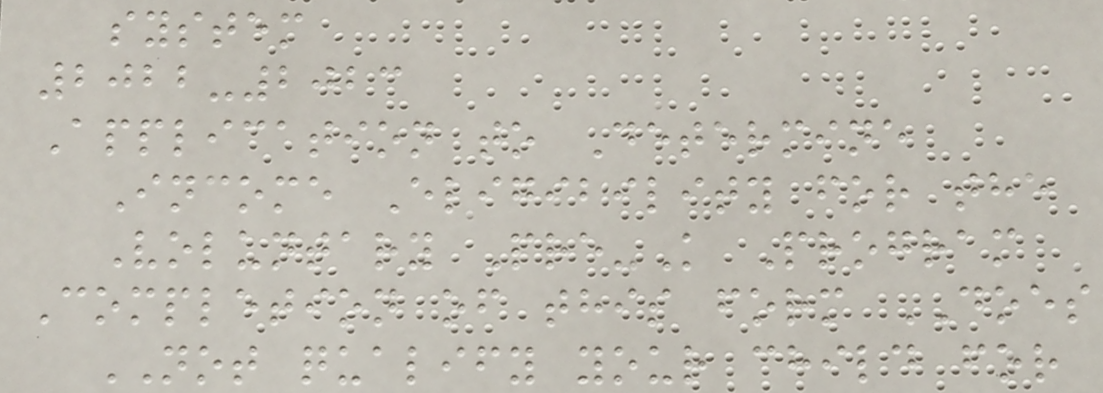system
2022-2023
Application to Determine
Income Eligibility for the
Voluntary Pre-K Program
Completion of this form DOES
NOT qualify your child for
